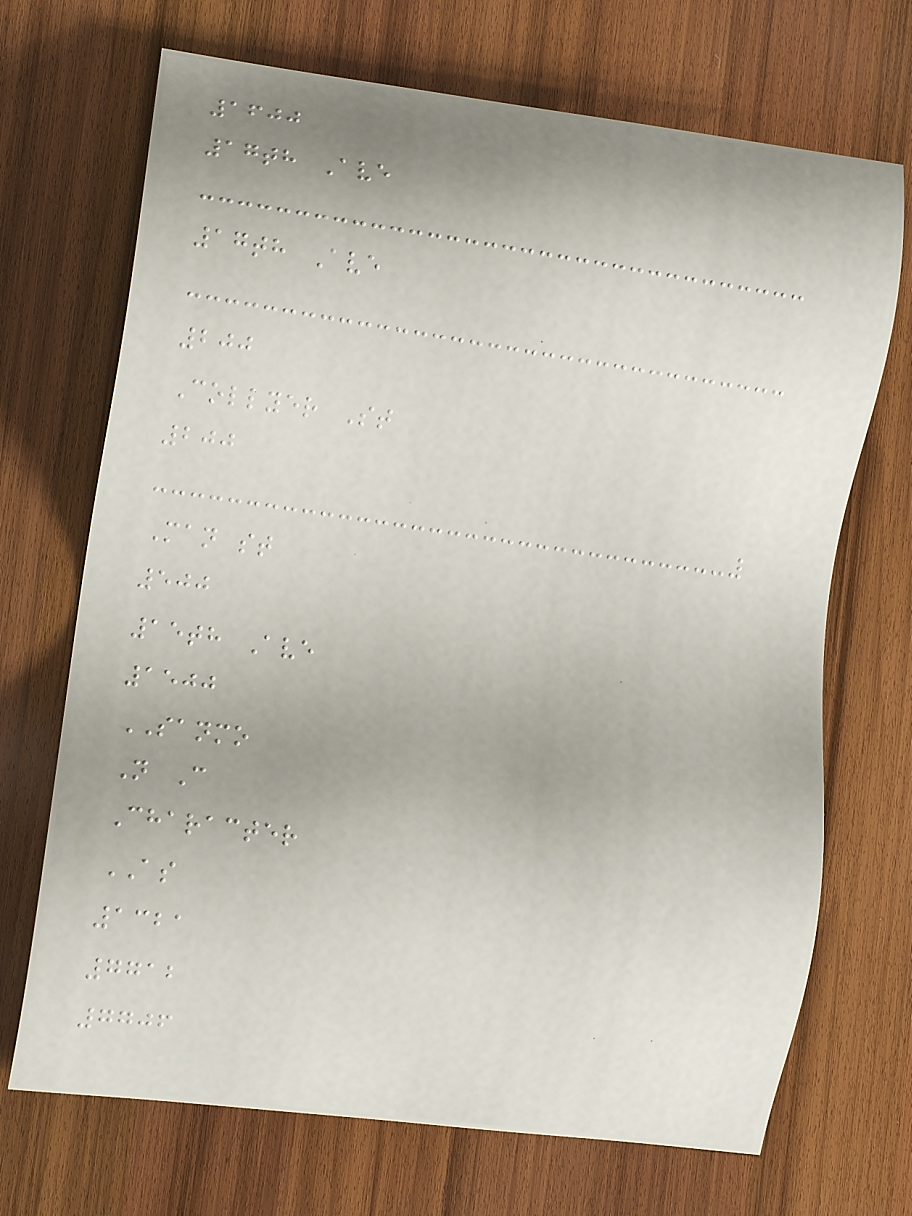1600
17th Ave
17th Ave
200
Collyer St
200
Man st
500
15th Ave
1500
SANMO
N C
Character
AS
1321
7712
7706
